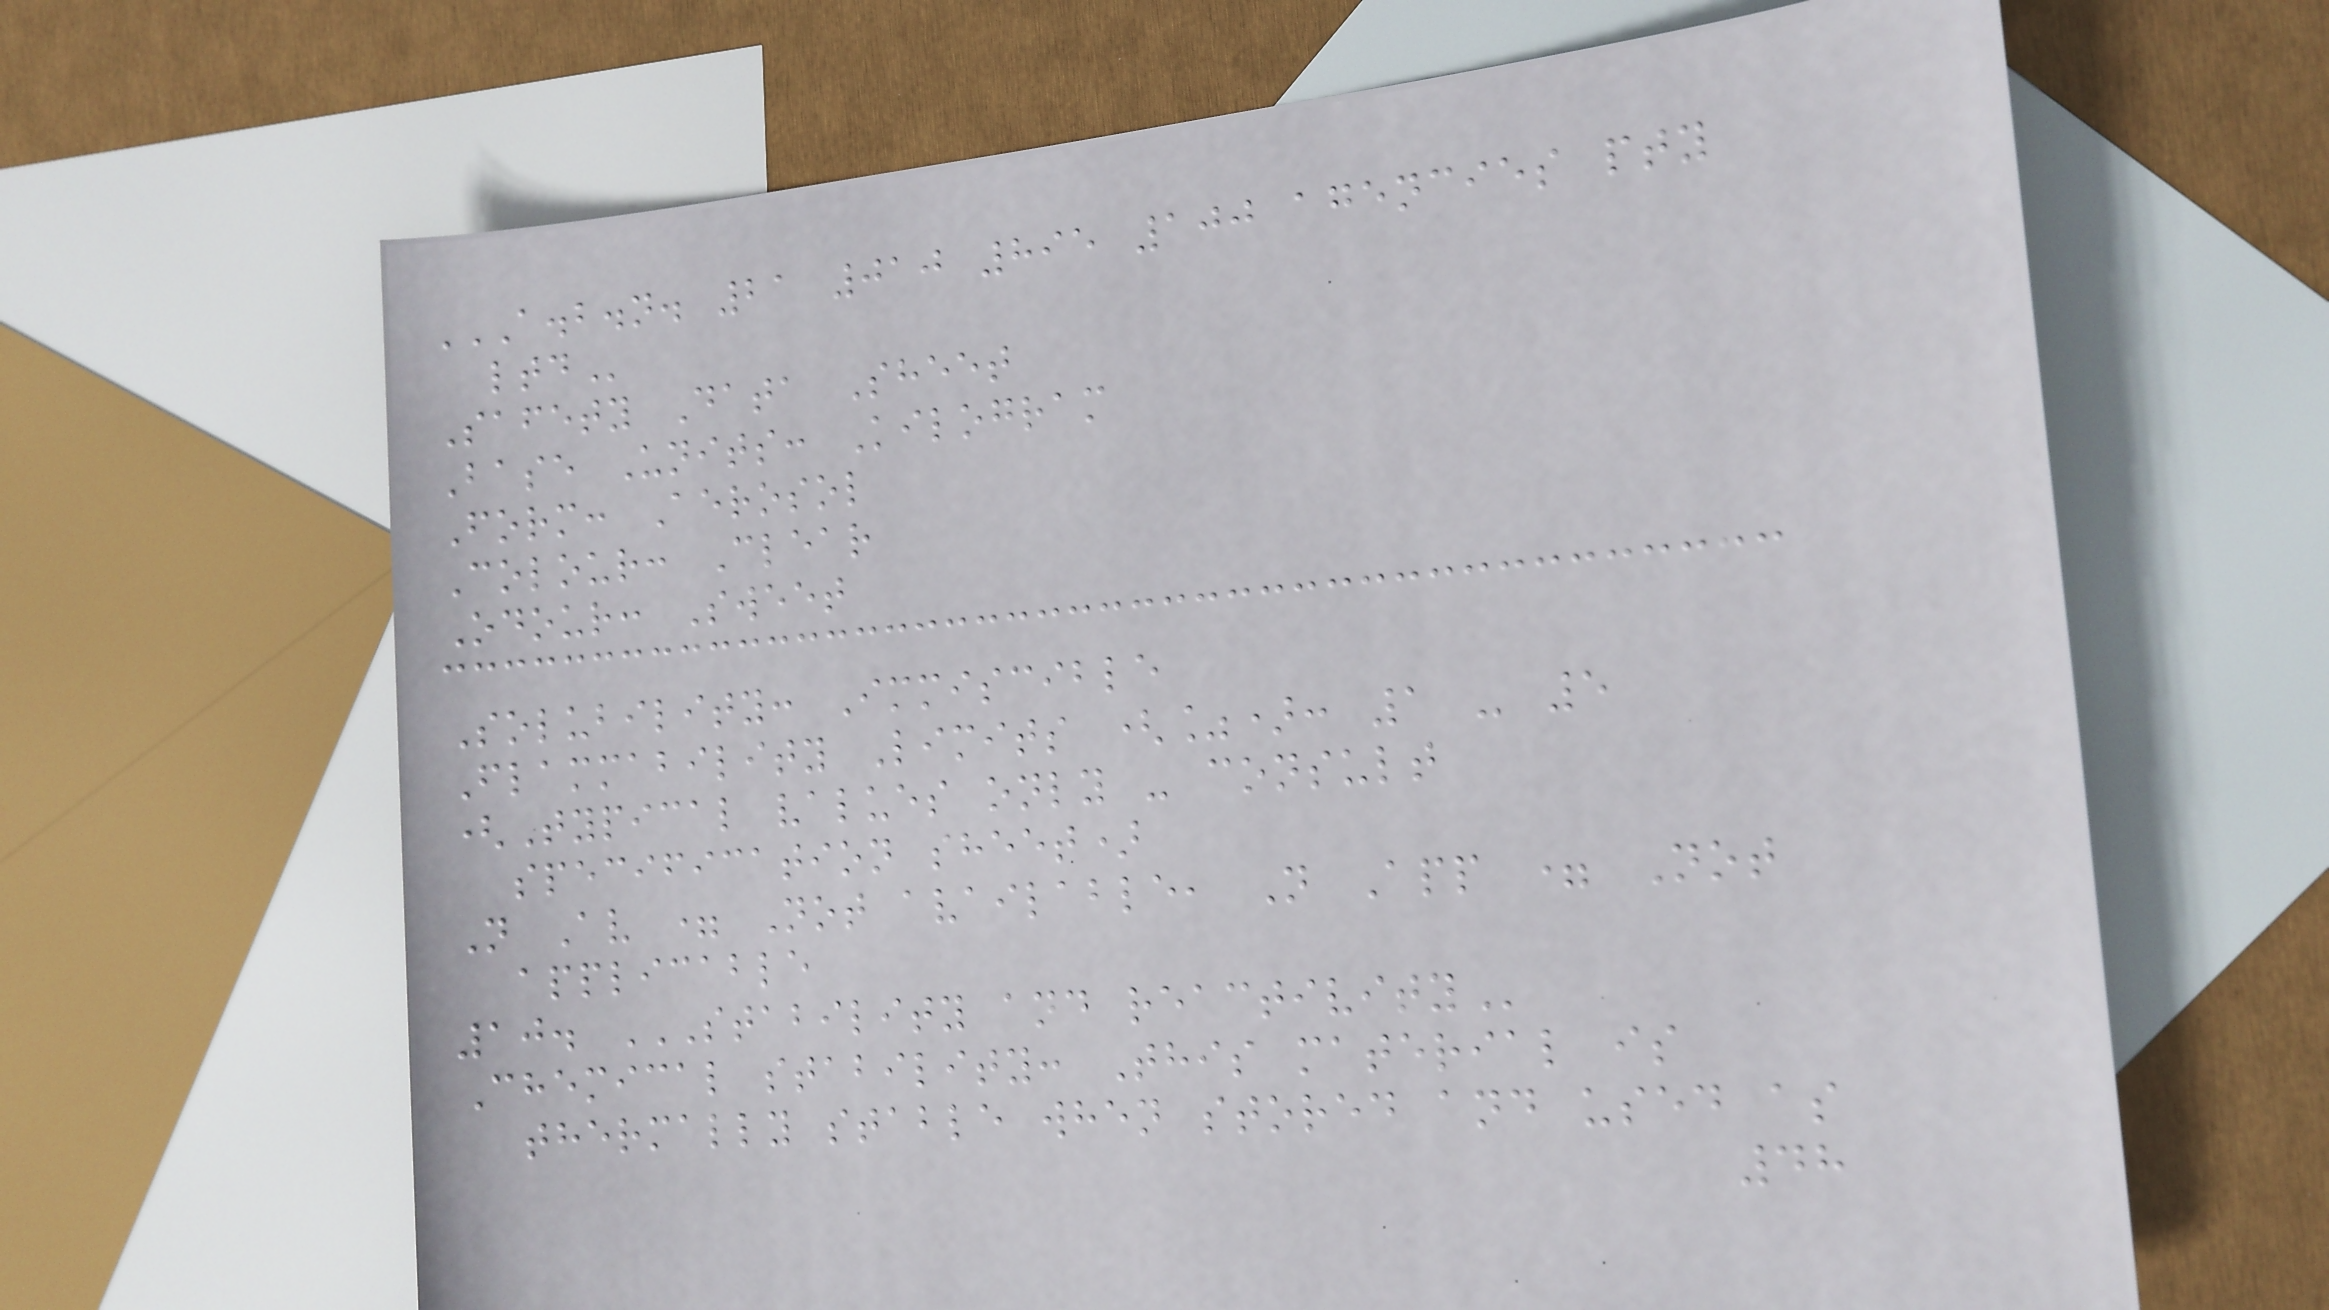A.B.N. 21 010 895 100 AGENCIES PTY
LTD
Safety Data Sheet
Base Units: Kilogram
Form: Aerosol
Colour: Clear
Odour: Sweet
Solubility: Immiscible
Flammability Limits (%): 1 - 5
(Typical values only - consult
specification sheet)
N Av = Not available, N App = Not
applicable
10. STABILITY AND REACTIVITY
Chemical stability: This material is
thermally stable when stored and used as
48
